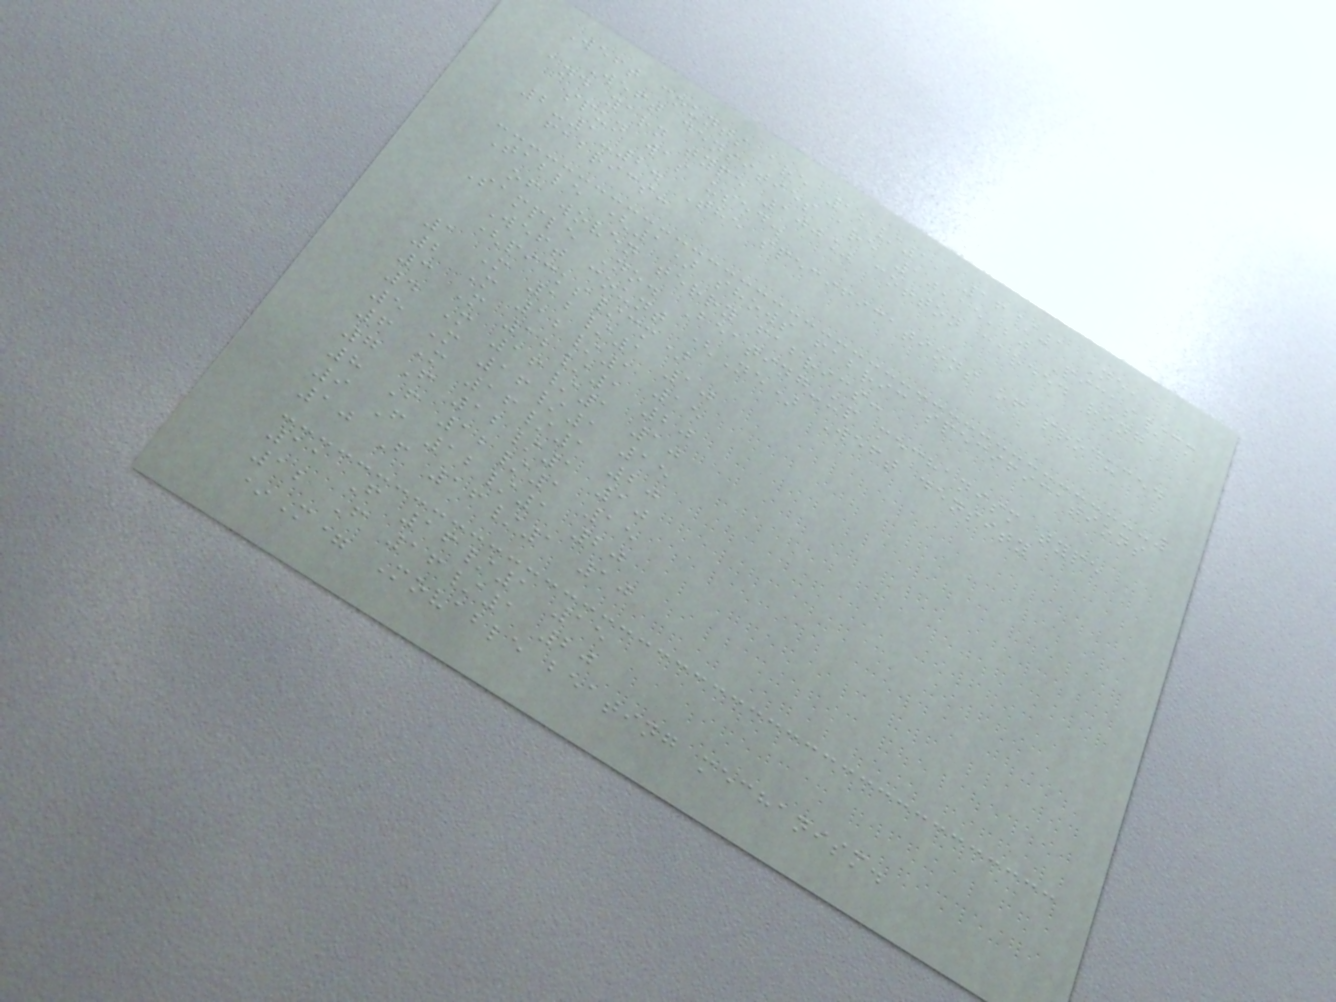Weft counts are 12/1, 16/1 Ne,
Weft densities are 10,15,20 Picks/cm
and yarn type 100% cotton carded ring
spun was used.
2-1-2. The specifications of produced
fabrics:
Table (1) shows fabric specifications
of woven terry fabrics:
Sample No. Beating-up mechanism type
Weft count (Ne) Weft density
(picks/cm)
1 M 12/1 10
2 M 12/1 15
3 M 12/1 20
4 M 16/1 10
5 M 16/1 15
6 M 16/1 20
7 F 12/1 10
8 F 12/1 15
9 F 12/1 20
10 F 16/1 10
11 F 16/1 15
12 F 16/1 20
*M= Movable beating mechanism.
